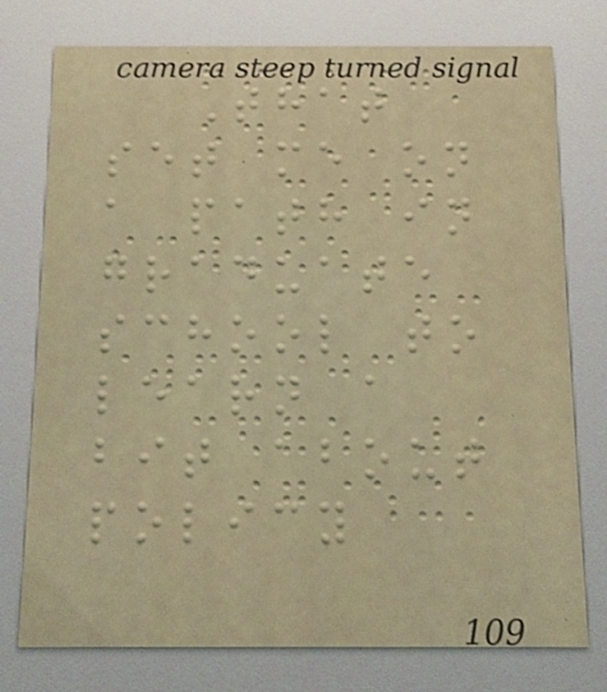That
set me on
a path in
graduate
school to
learn a
bit about
policy
